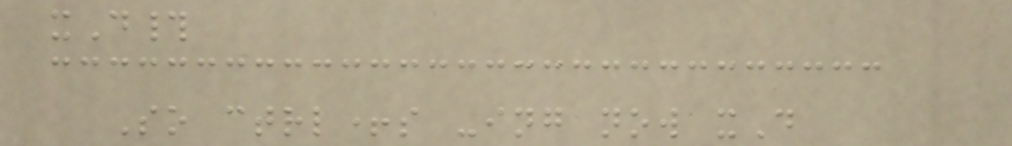xD#
So ctrl+s -ing now xD
